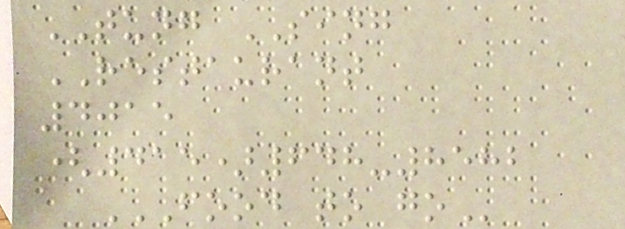TUNG SING
RESTAURANT
4015
(415)648-8582
FOOD TO GO
